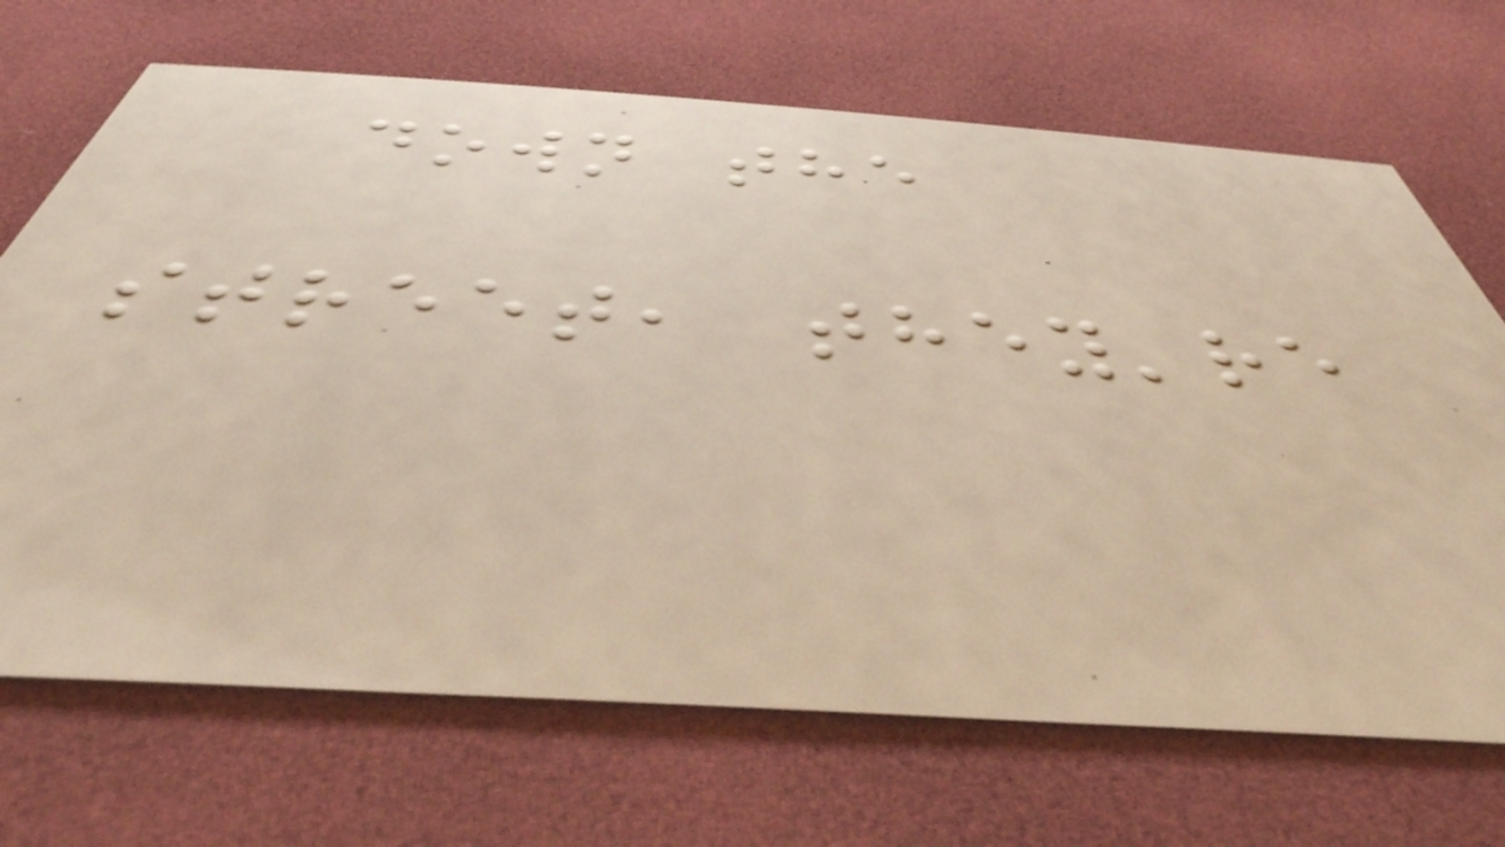down the
street, they're
